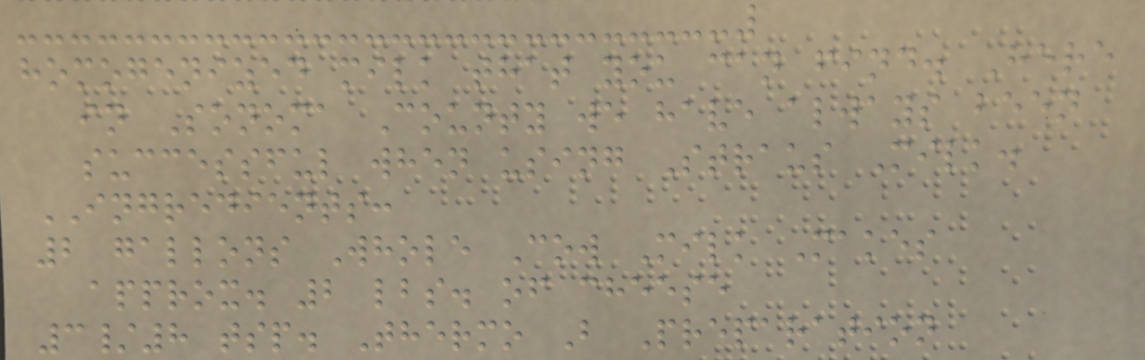homogenized milk that you can find. Here
in Sonoma County we have always been
successful when using Straus Milk.
INGREDIENTS:
2 gallons Whole Cow Milk Makes
approx. 2 lbs. of cheese
3/8 tsp. Thermo B Preparation
